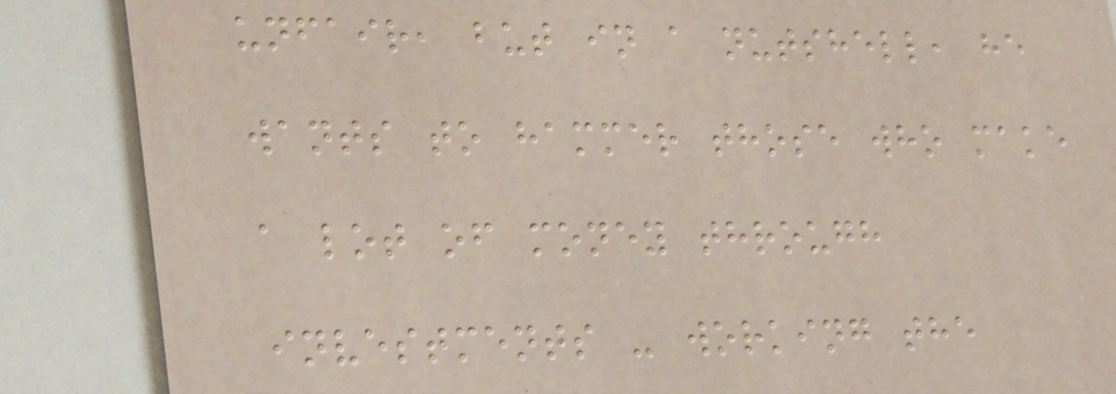unfair, but in a nutshell, he
wants to hammer those who make
a lot of money through
investments - working the
